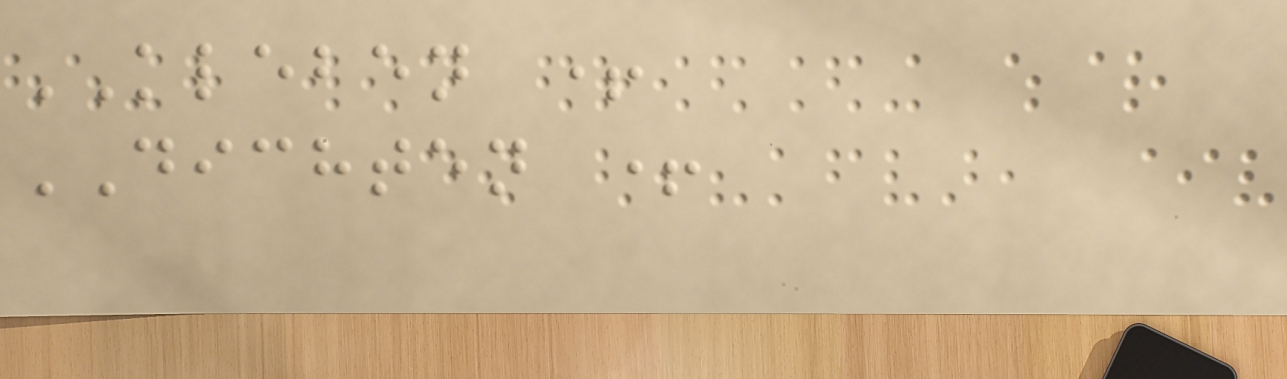KLEBEN +
DICHTEN +
